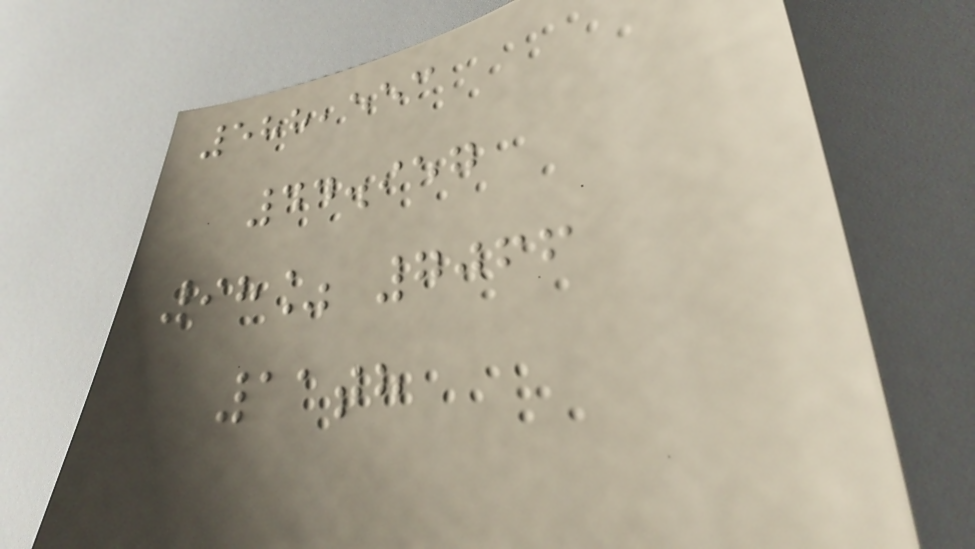588,553
44.957
98% 7066
11th
